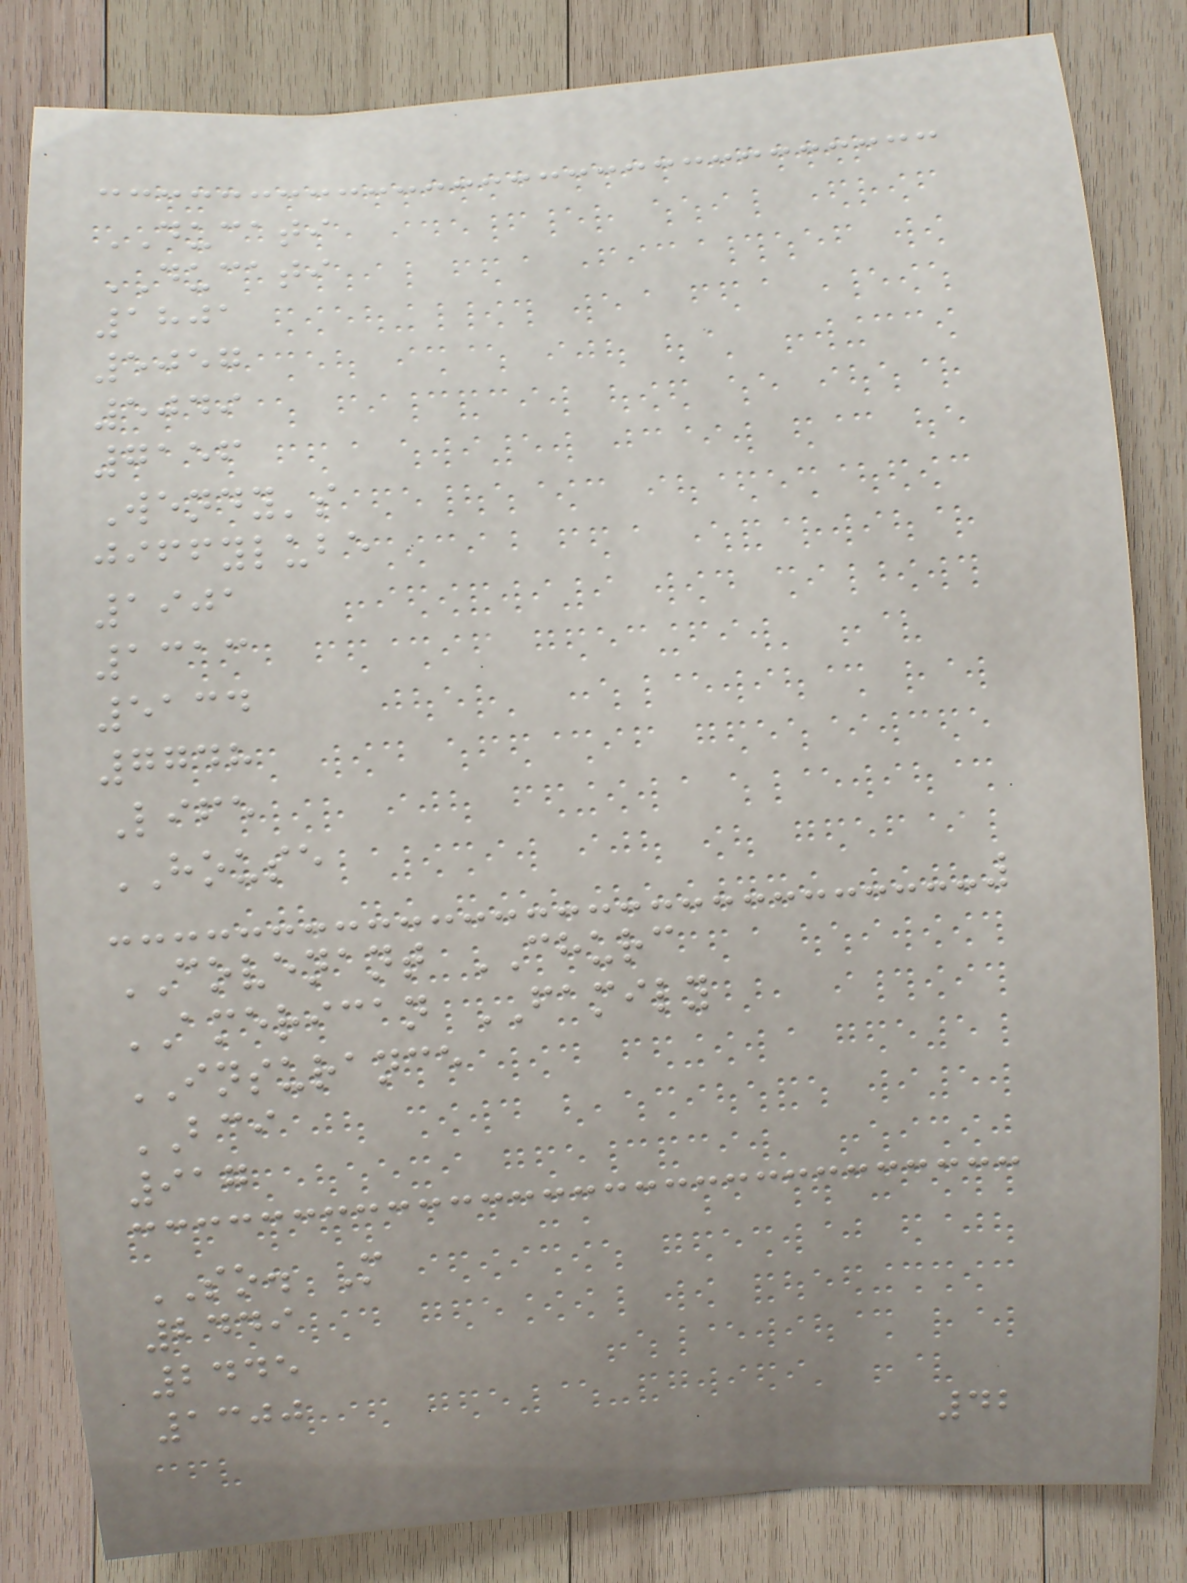DUCATI
DUCATI
1801
5057
5049
7156
Wendy's
jiffylube
1901
1313
5134
7748
Life
HOUSE
COVENANT CHURC
AMERICAN FAMILY
INSURANCE
BCI
917
SO. M
2449
2445
1300
42
